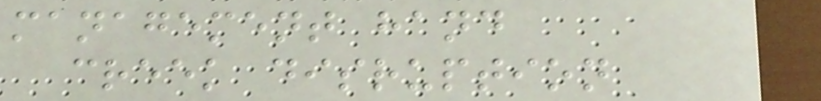management hand
creek disruption
